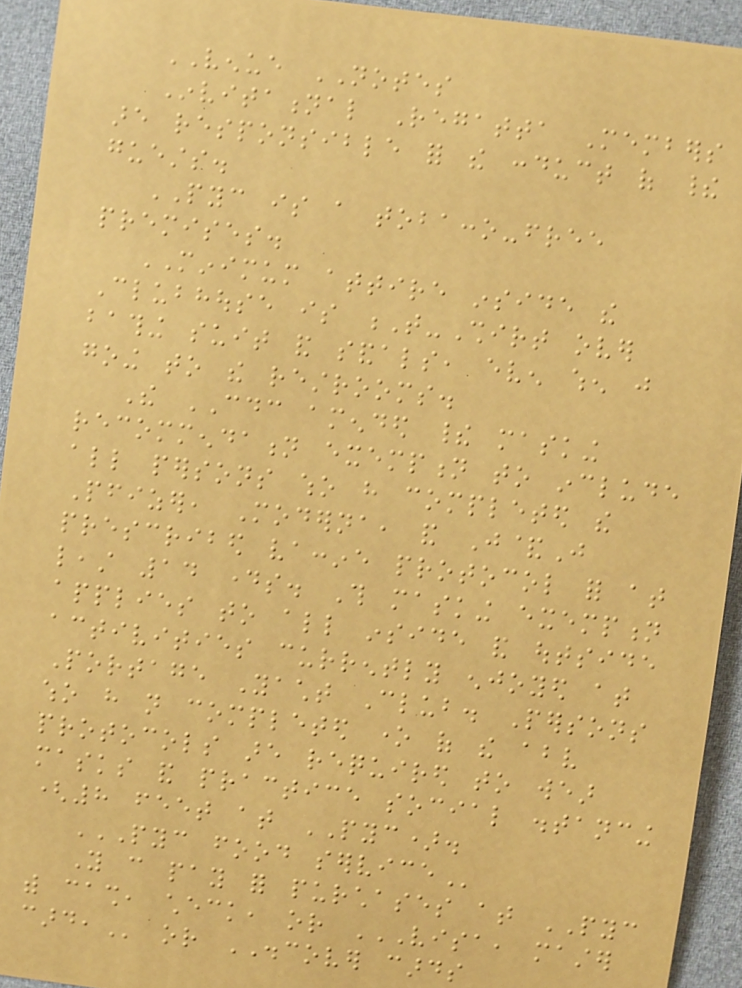VENUE NOTES
Invitational Regatta Members
are responsible for the conduct of their
guests.
PYC is a tobacco-free
premises.
MINIMUM attire inside the
Clubhouse is T-Shirt over
bathing suit and sandals, even when just
going to the restrooms.
The CDC amended their masking
recommendation exemption to include
all persons who have completed the
Pfizer, Moderna, and J&J
prescribed vaccine protocol for at
least 14 days. This masking exemption
applies to all inside and outside
activities currently enjoyed at
Portage Yacht Club. Persons
who have not completed one of the above
protocols are required to wear
masks and practice social distancing
(8 feet at PYC).
PYC FOOD SERVICE
You can pay for purchases at PYC
with cash, check, or VISA, MASTER
CARD, or DISCOVER cards
